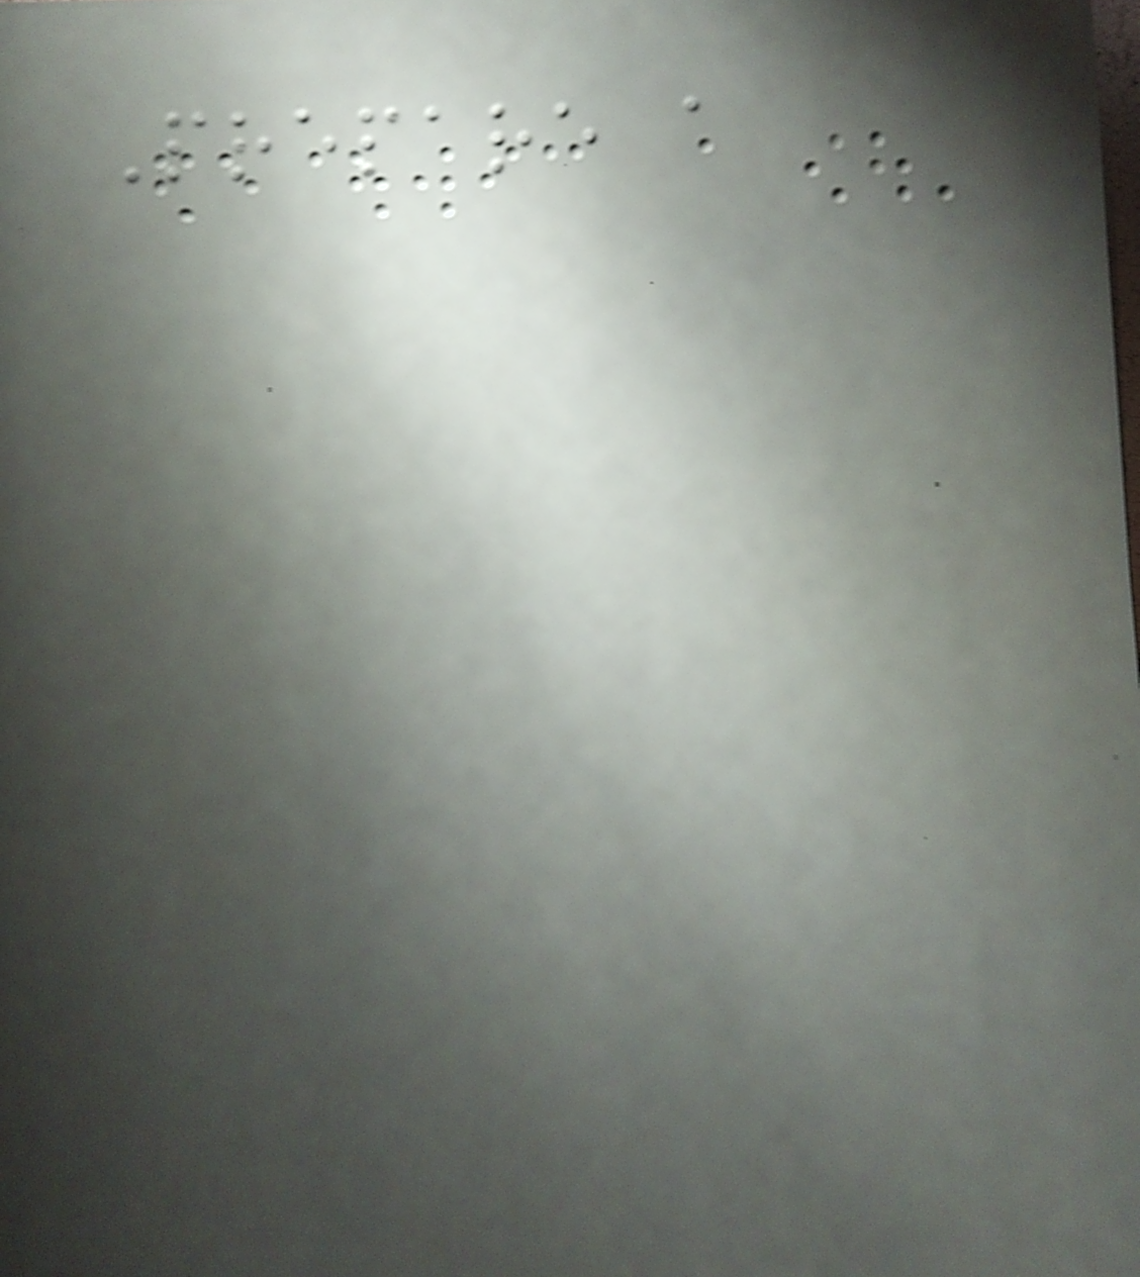Prepare a
